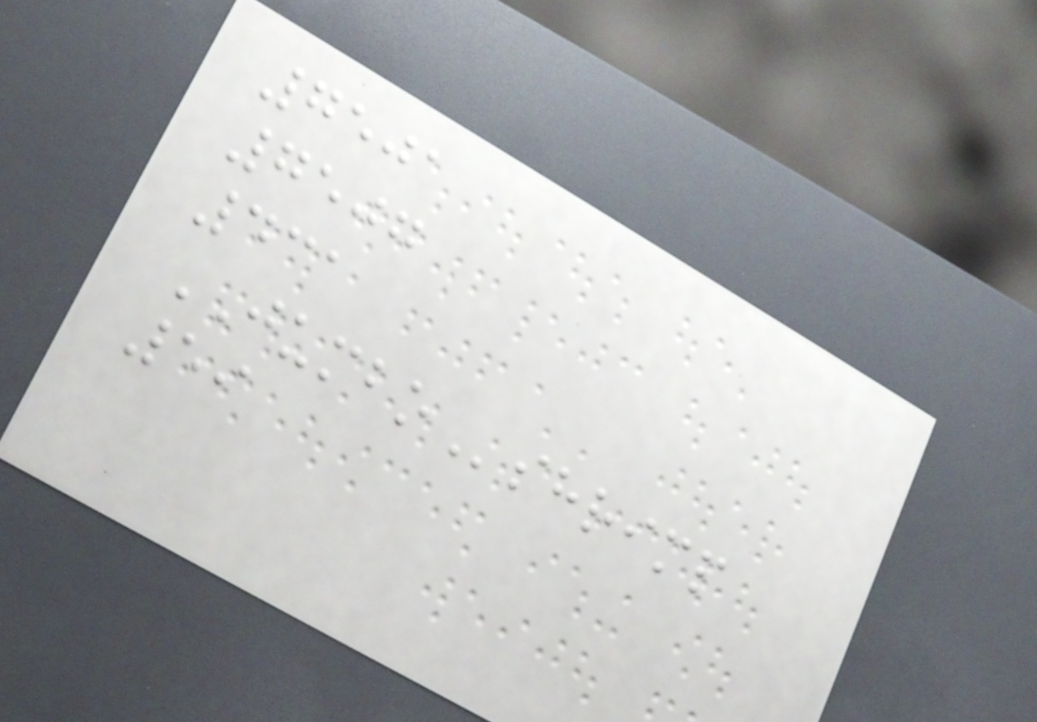7501
7507
431
JUMBOshrimp
59
